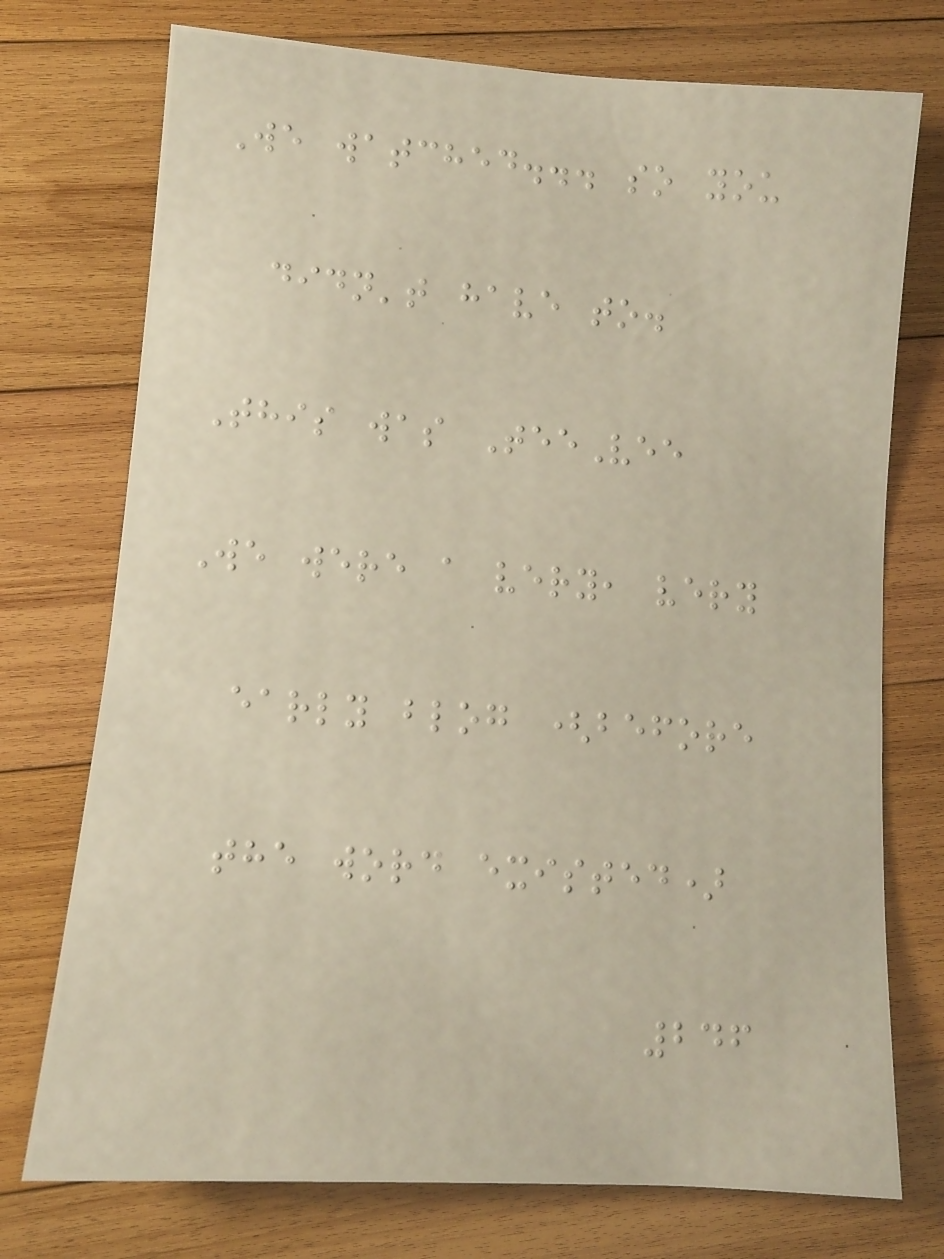We watched... so you
didn't have to.
This was TeeVee
We were a very, very
early blog (before
the word existed)
246
